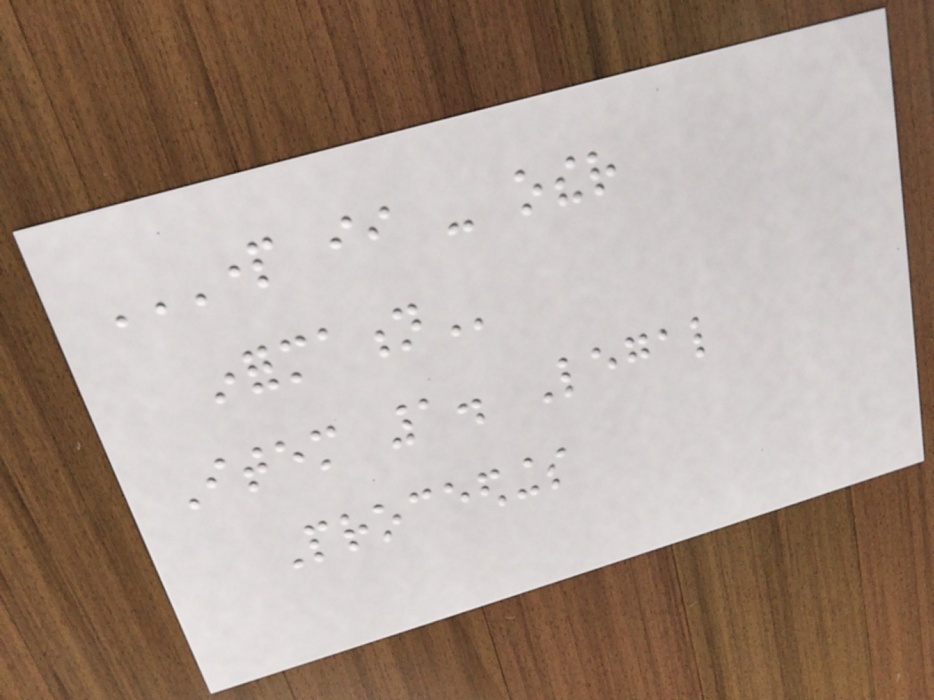PART II - OTHER
INFORMATION
Item 1. Legal
Proceedings
